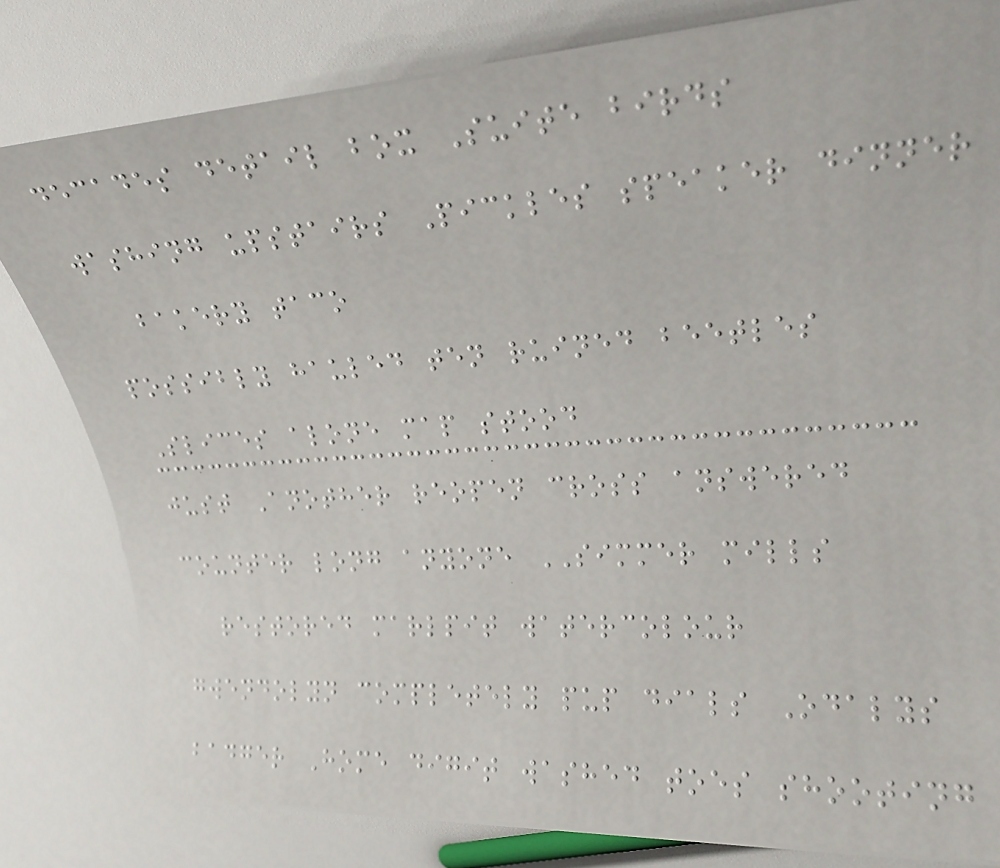decades detail box Suite birds
washing upstairs Pickles speaker dinner
bakery taco
possibly hauled ten ruined beetles
Slices alone map stood
just Another reopen cross answered
counter long anyone SIMMER mills
restored marlpit watercolour
gwendolyn completely pup dials Odalys
badger Home digit washed toes shooting
